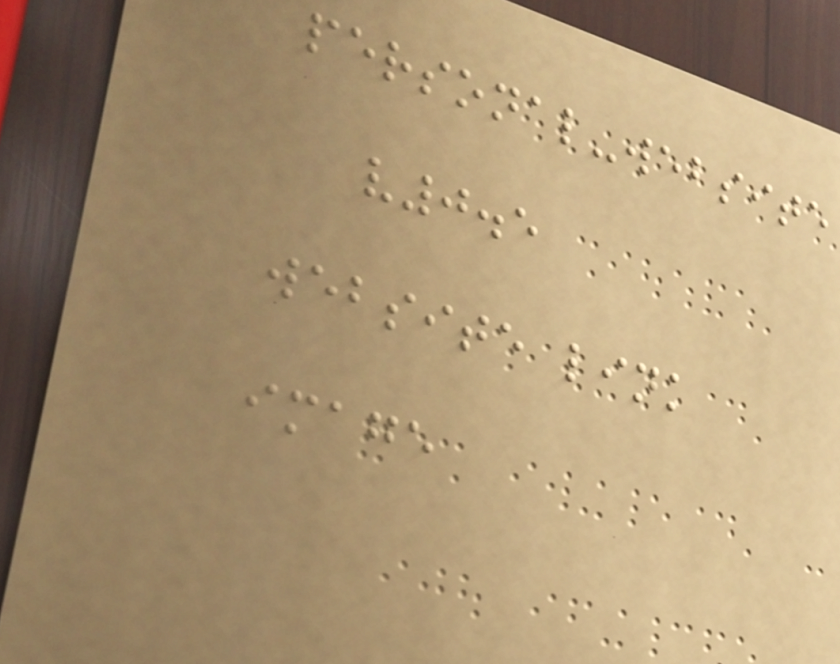personal-website
v0.5
website link
image
